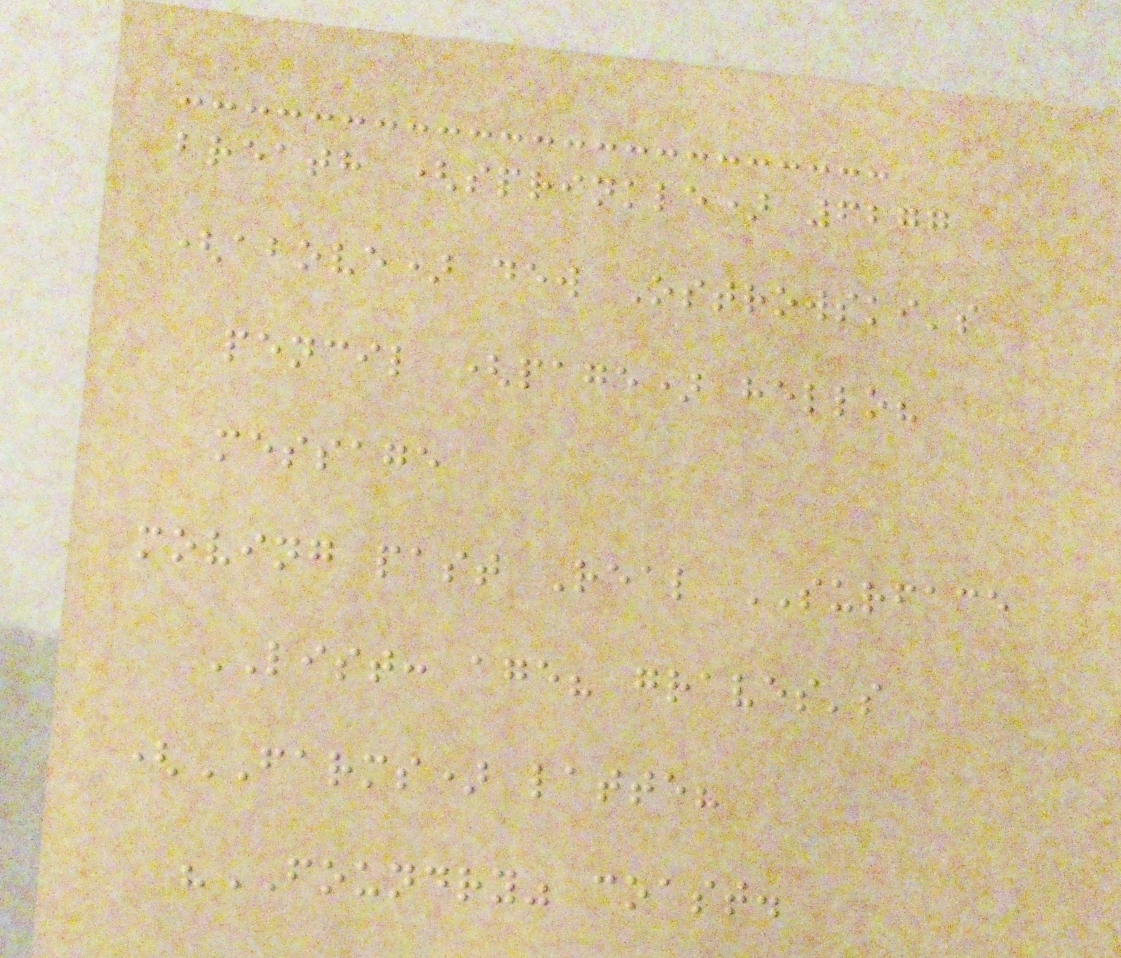breath (sprinkle) 6277
(above) dew Ostrowski's
pencil (page) hello?
message
moving past Real SURFACE
LIST: age? graves's
(FARMS) latte?
"FOUNDRY" coast.
